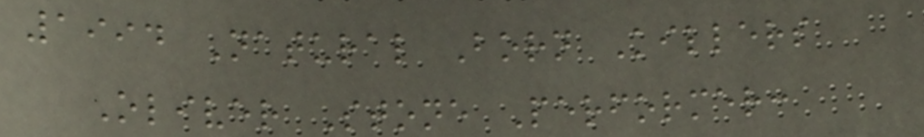1994 Natural Born Killers
Oliver Stone Performer:
